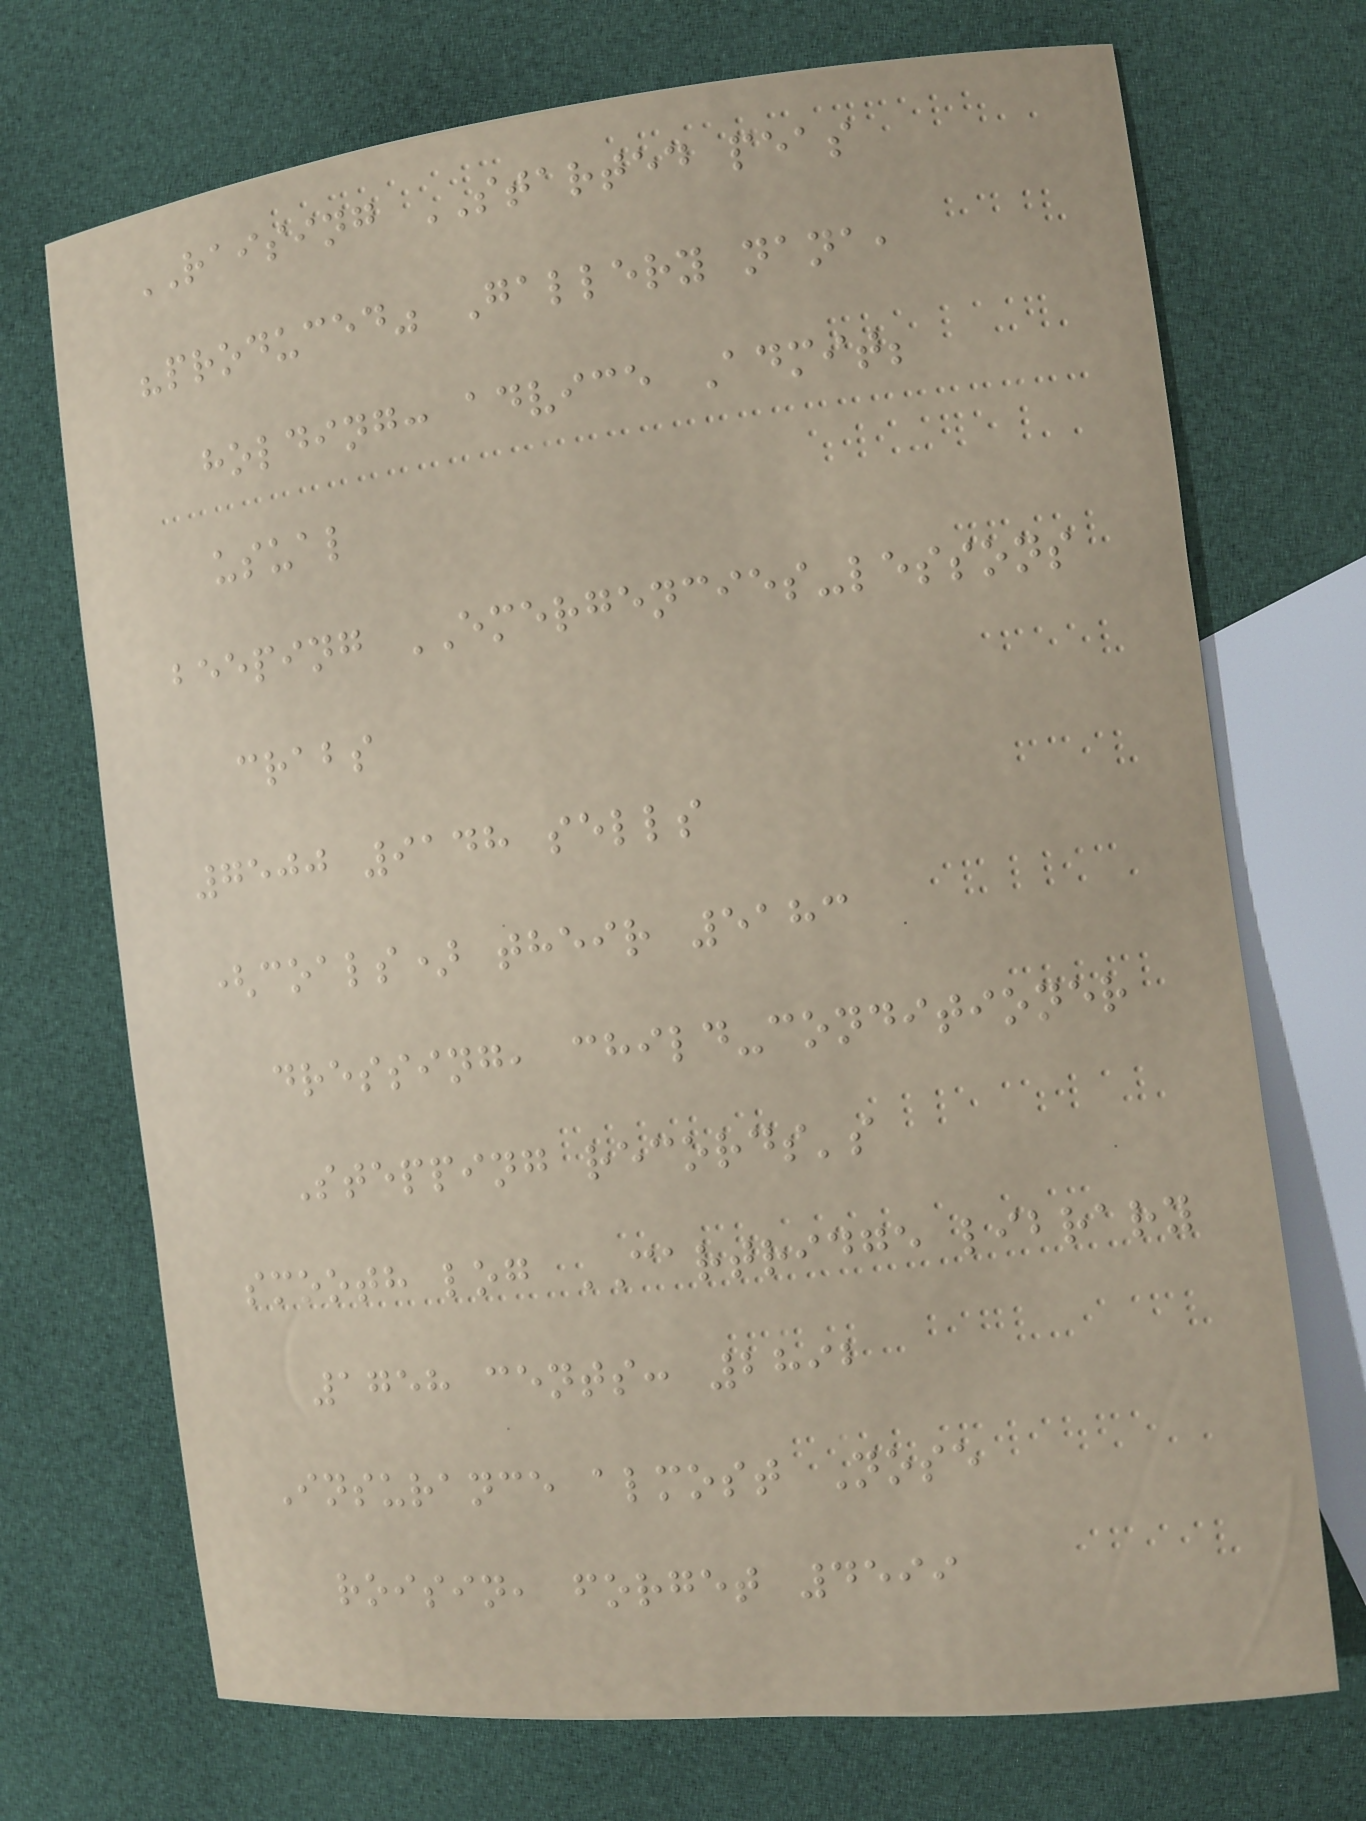RAISING STARTED peas
"produced" Gallery nana,
holding: advice Admit;
usual
beeping EMERGENCIES-lessons
crabs
7500 9148 sells
(coals) their 5183
dressing, child-conditioner
Stepping records's
smooth log CARTRIDGE library
1758 cents: 2892
Insurance almost Nose
roisin, forget 4599
